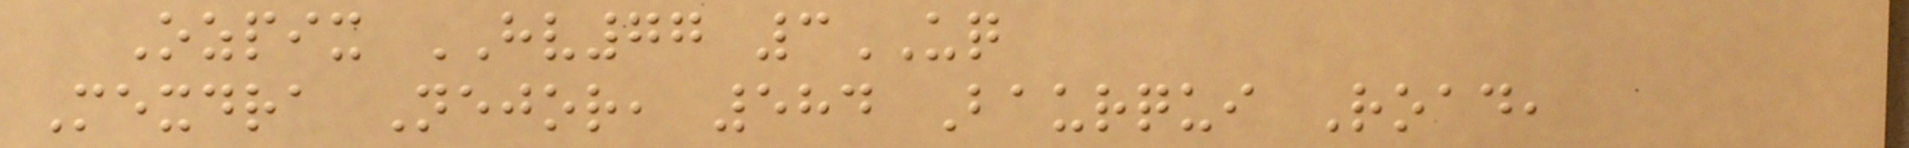Ozpix HV77 3UQ
Mexdra Nejor, 584 Baurqui Road,
